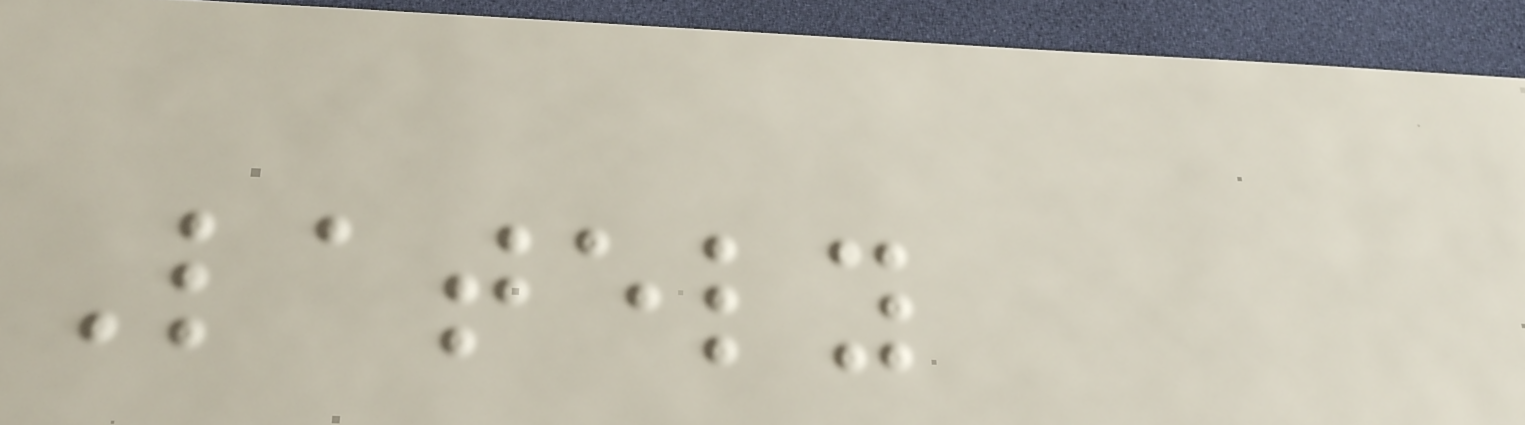Lately
